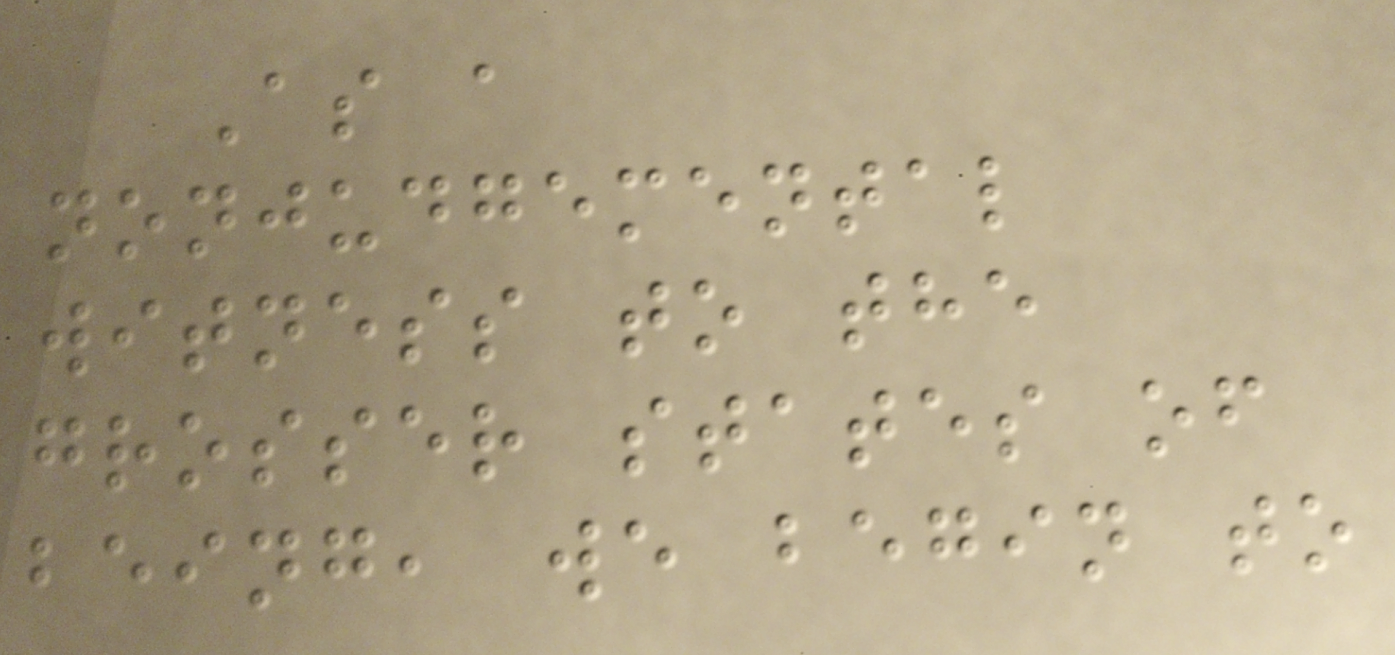As a
nonjudgemental
witness to the
grosser states of
being, we begin to
